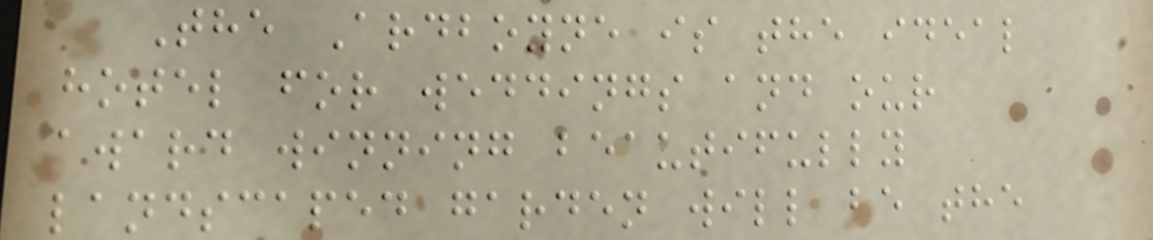The Ardboyne is the ideal
hotel for weddings and our
award winning beautifully
landscaped garden will be the
